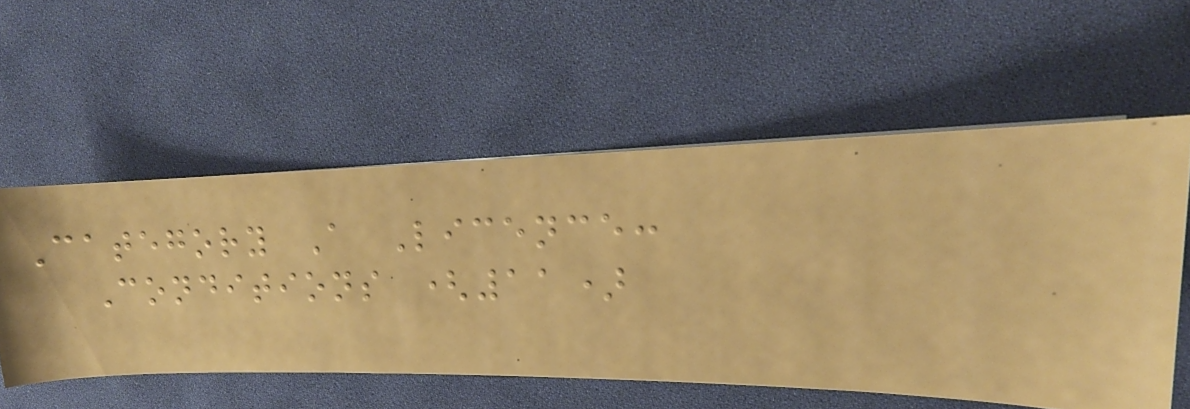Category A Licence:
Conditions (11)
